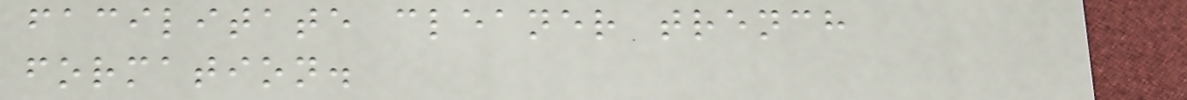facilitate cleaner trench
formation.
